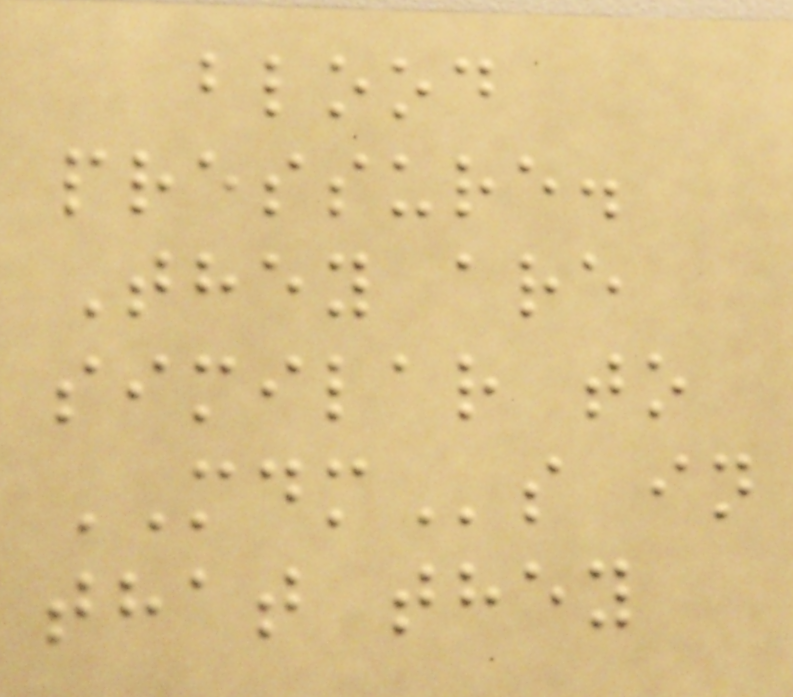blood
pressure.
They are
similar to
MDMs in
that they
